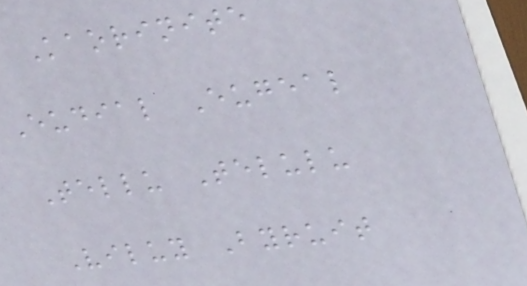Kaorinite
Eudial Eugeal
Tellu Telulu
Viluy Byruit
